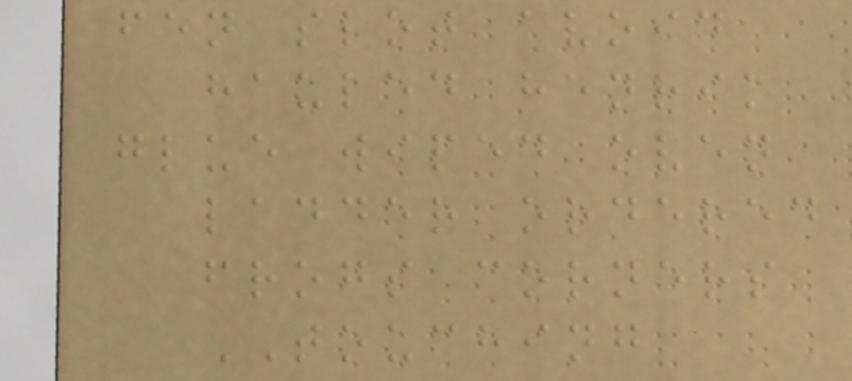fen slot avoid
hauled henrik
glue wiped oven
ladder ordered
frogs corners
TOUCHING
